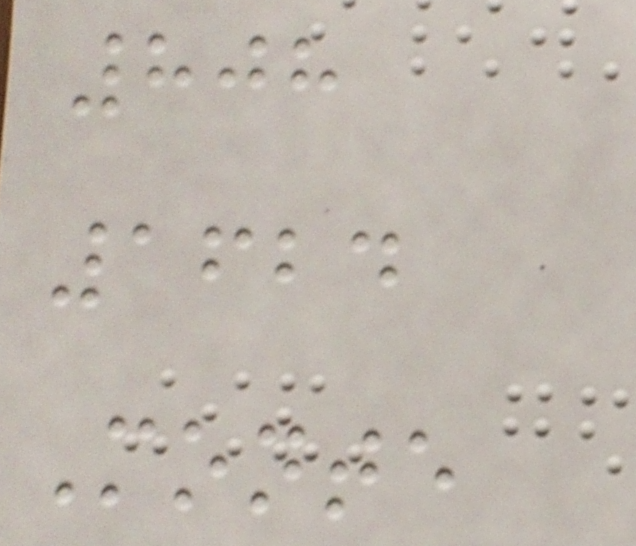808
1624
Monte
